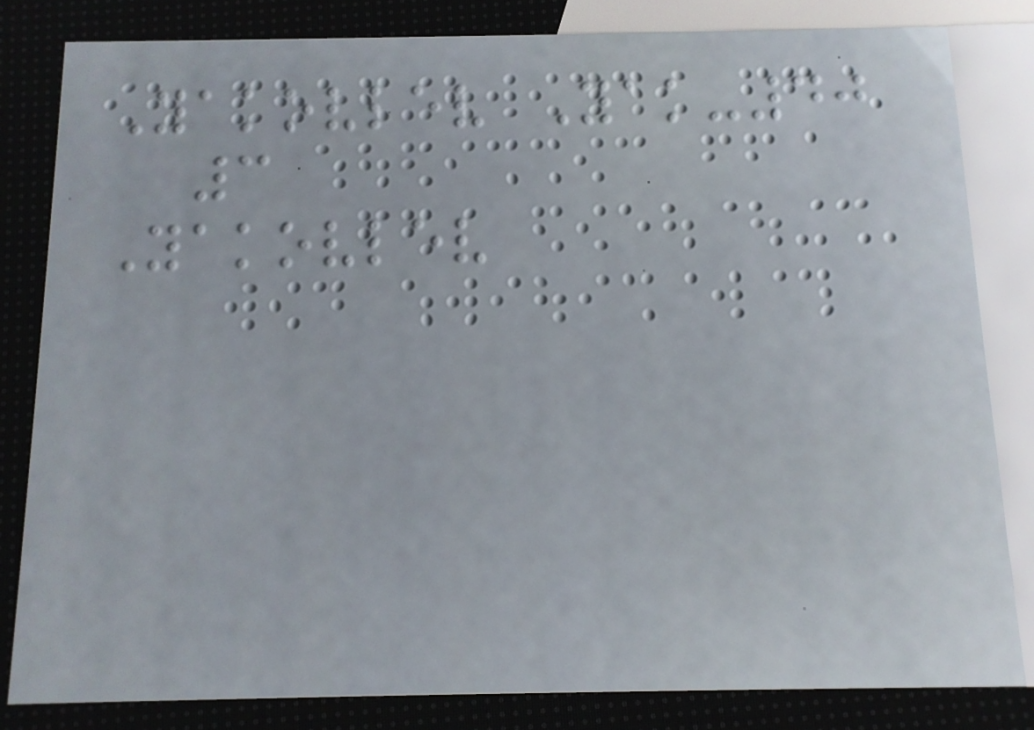Yakovlev Yak-40
3
Yakovlev
